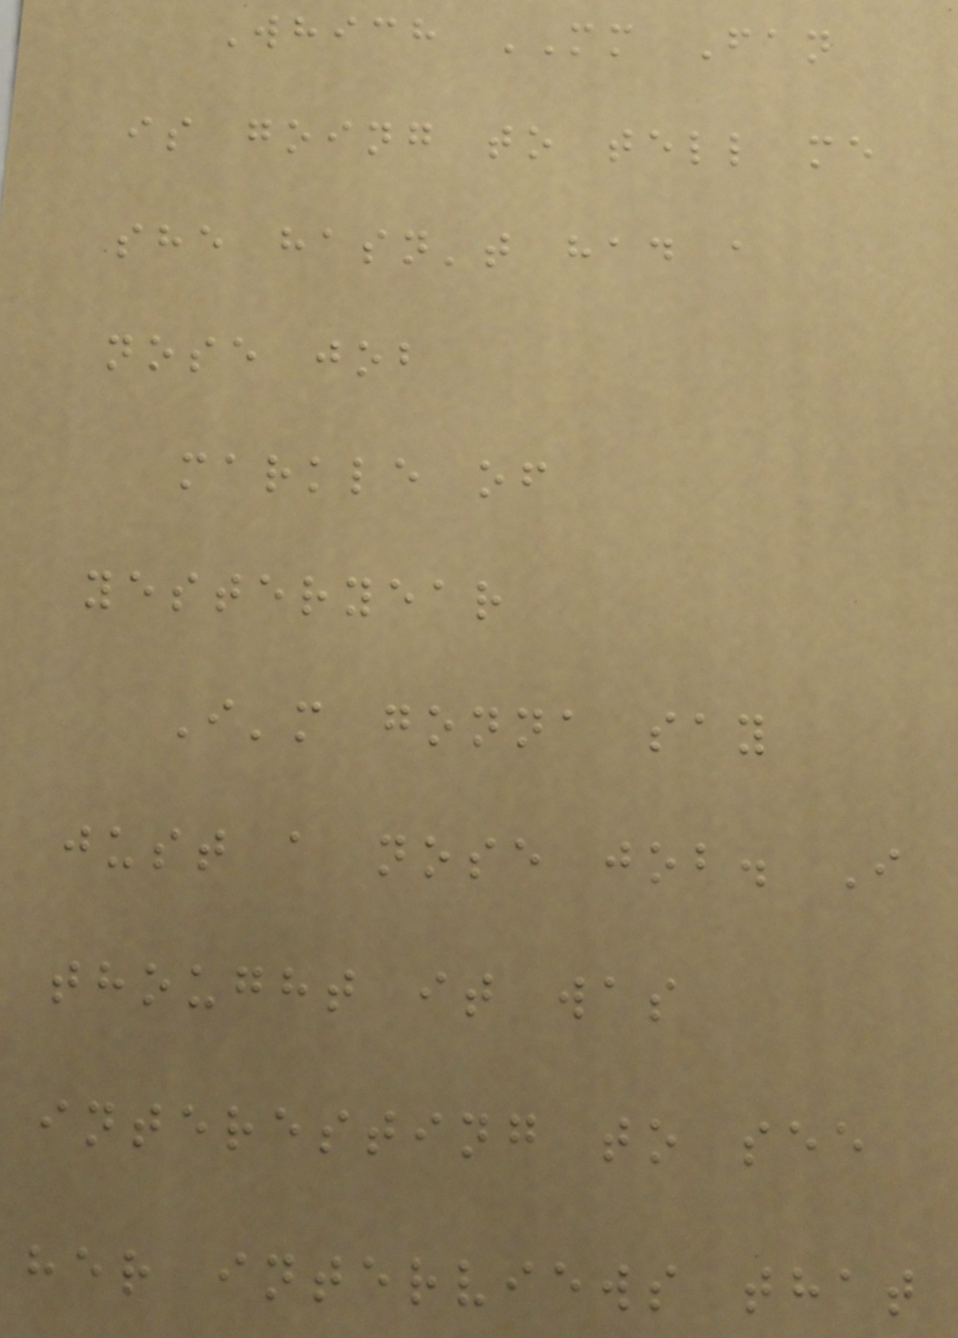Which MM Fan
is going to tell me
she hasn't had a
nose job
markle of
yesteryear
I'm gonna say
just a nose job. I
thought it was
interesting to see
her interviews that
